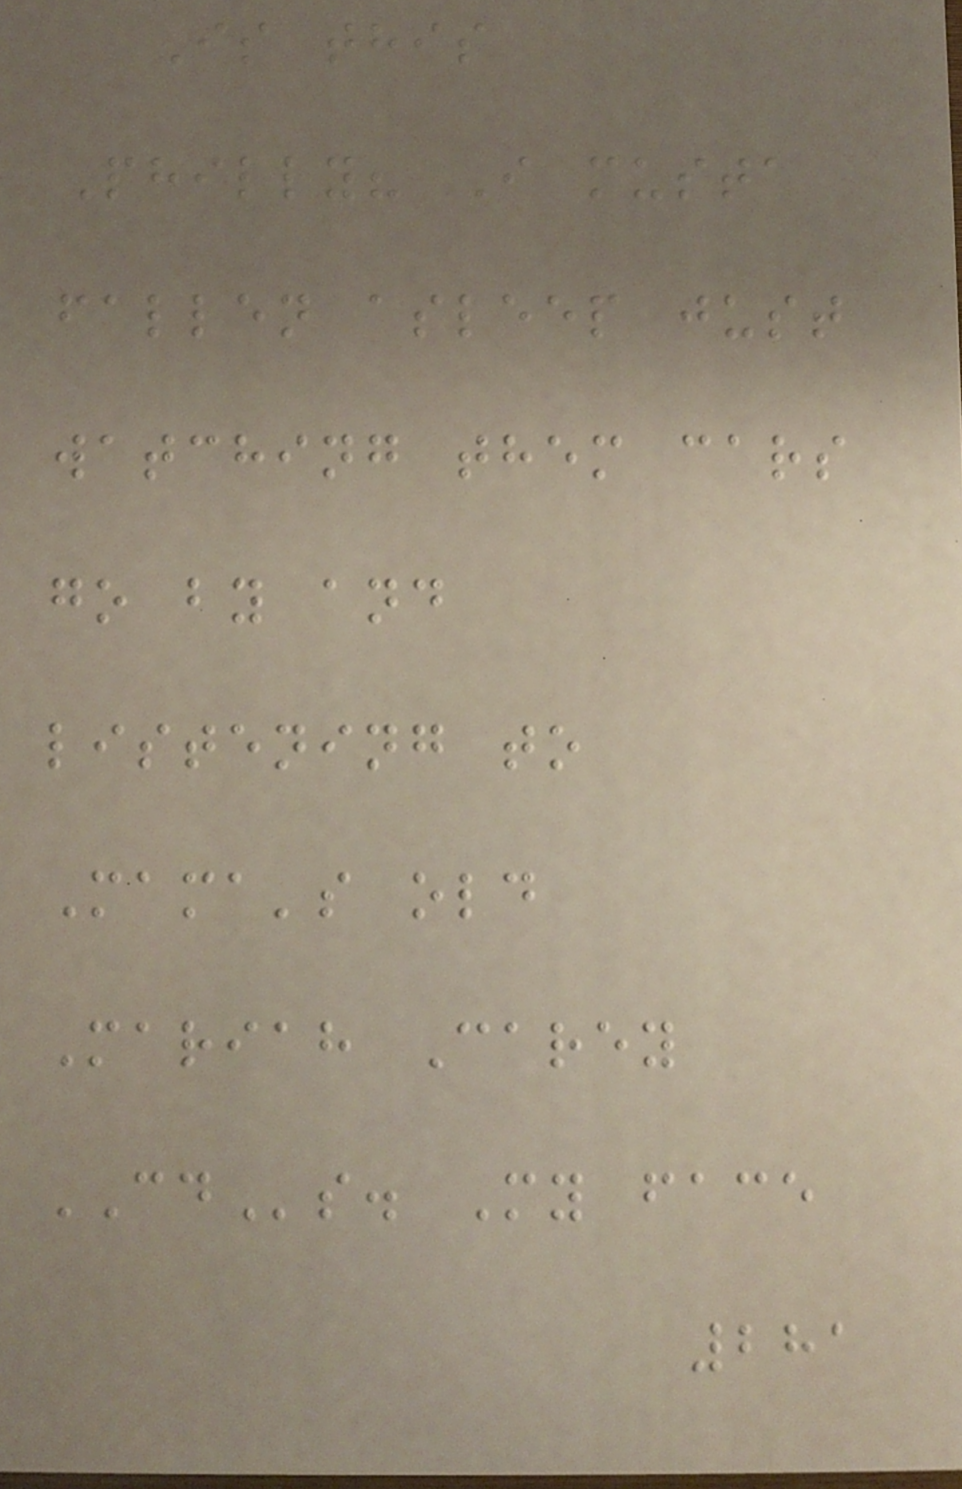Is this
Philly? I musta
fallen asleep just
watching them cars
go by and
listening to
Mama's old
Mariah Carey
CDs. My face
281
